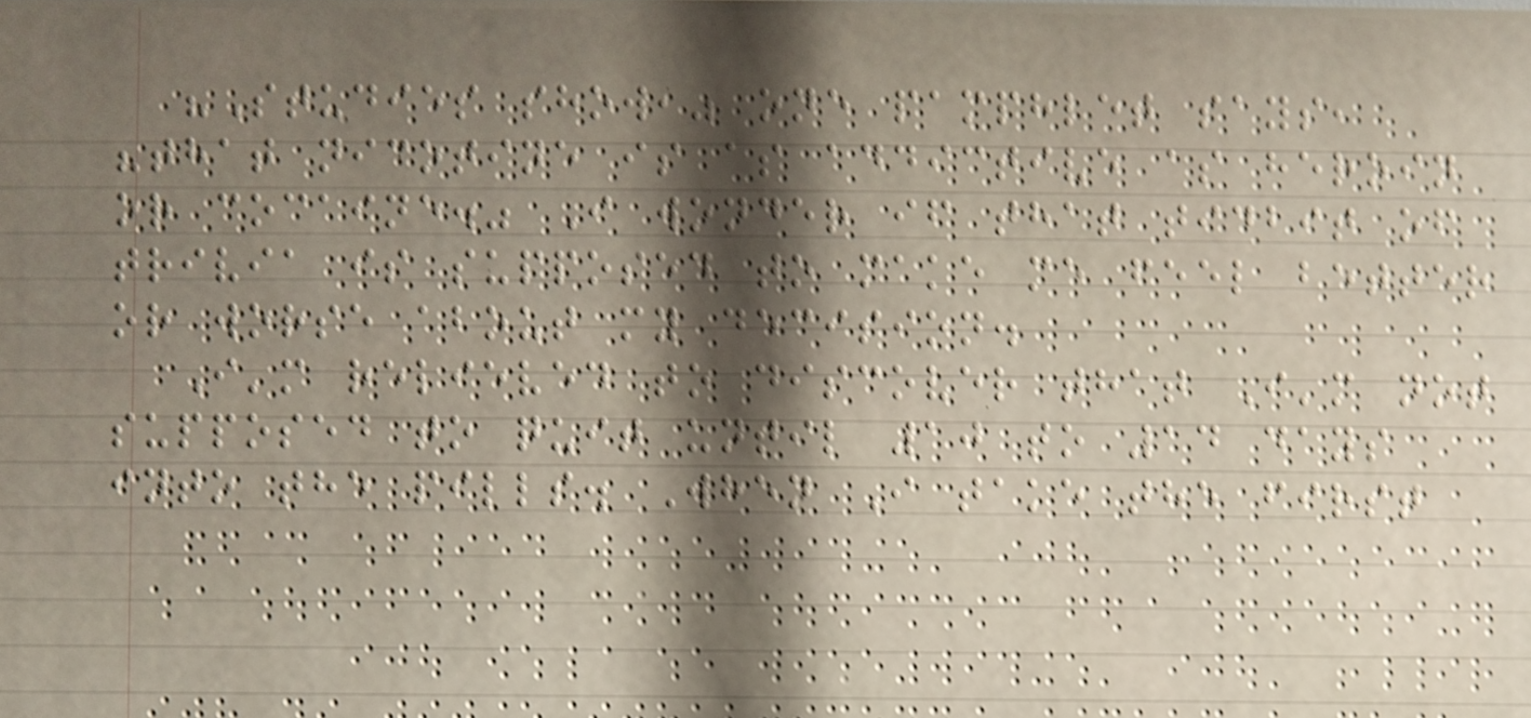"Studies show," one pamphlet says,
"that nicotine is as addictive as heroin
or cocaine." I wonder if that tidbit of
trivia is supposed to make me feel better
or worse about my decision.
I'm relieved to discover that I'm not
supposed to quit until 10 to 14 days
into the pills. When I take the first
